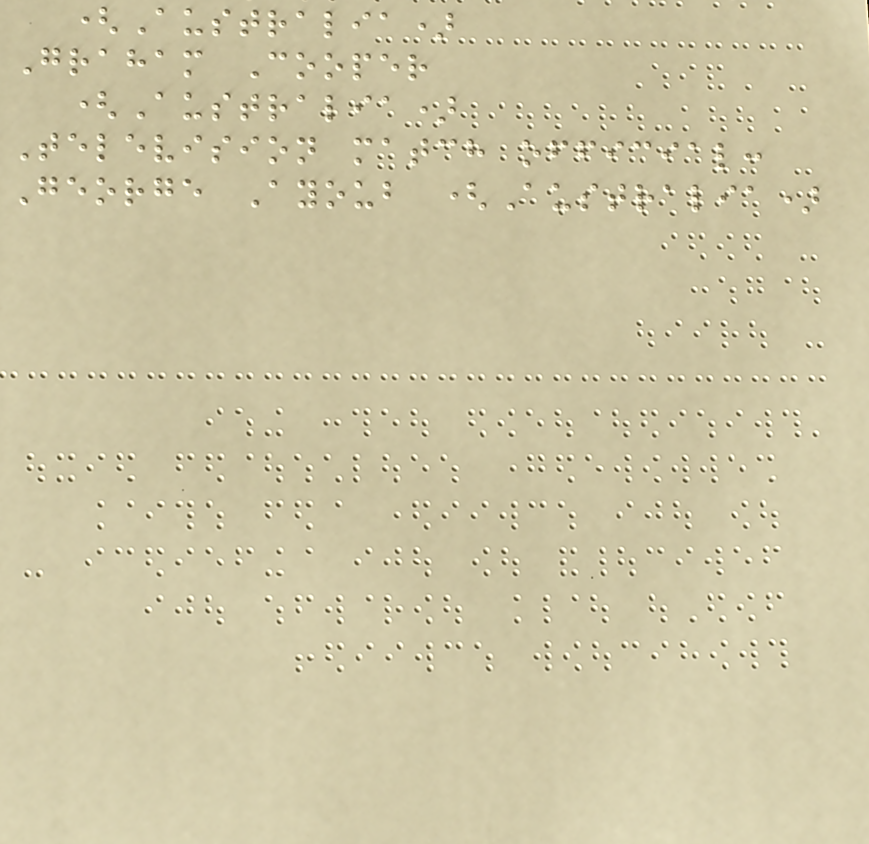(Australia)
Graham Cooper
(Australia)
Television match official:
George Ayoub (Australia)
